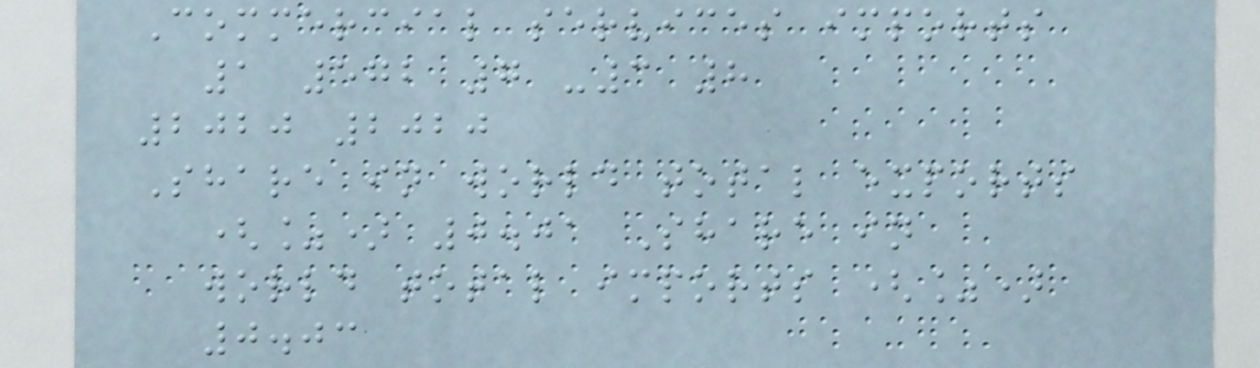Commercial services imports
1 572 7 -3 8
2020 2020
Share in world total exports
(%) 0.01 Share in
world total imports (%)
0.03
